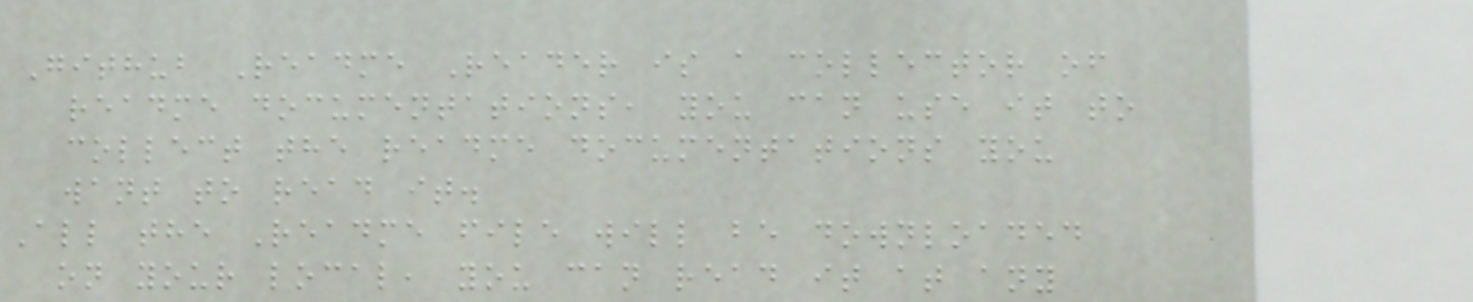Github Readme Reader is a collector of
readme documentations, you can use it to
collect the readme documentations you
want to read it.
All the Readme file will be downloaded
on your local, you can read it at any
